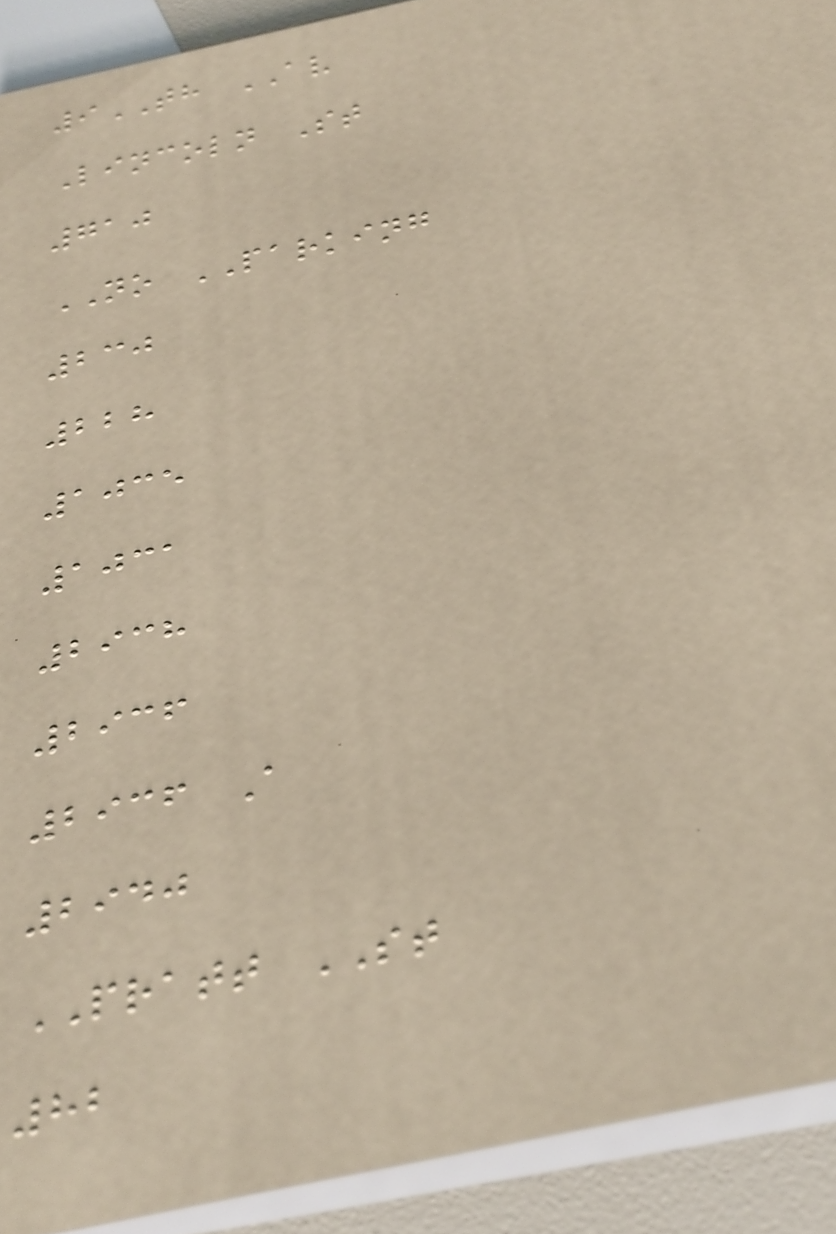9TH AV
Lincoln St
710
NO PARKING
230
228
1035
1031
2938
2936
2936 A
2940
PRATT ST
82
